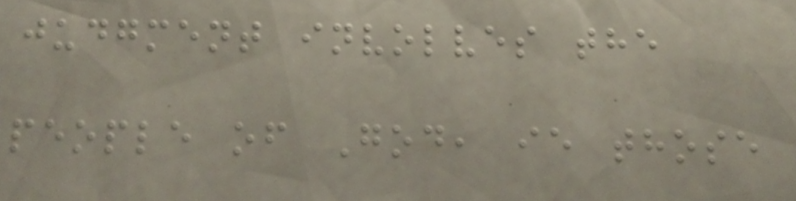judgment involves the
people of God, ie those
